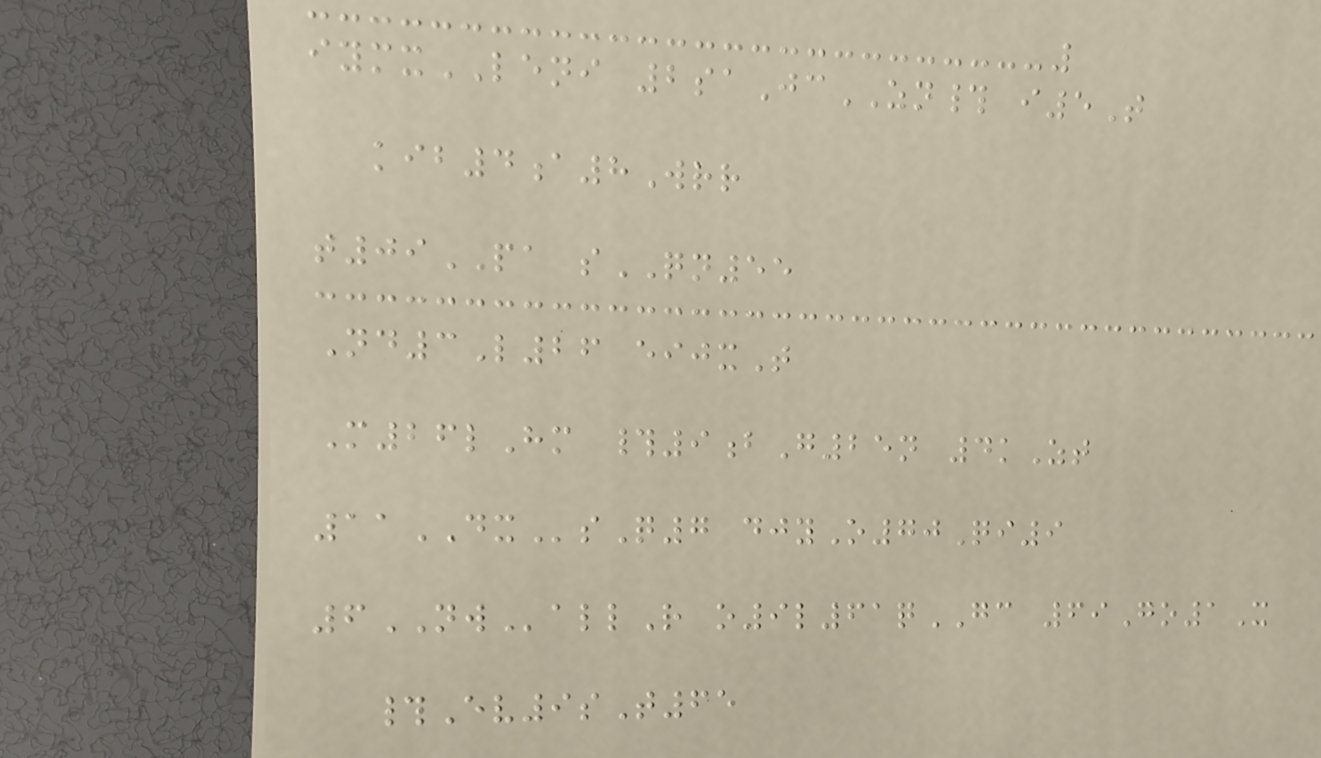iymxLENI 2saJcZN# i5T
kib4a8Wrr
t09PA sQN55
Nd3L26 eijxT
M26lHm #9bG25n 4kZt
11DXsQ7 djyO70Qi9
6NWallR o9l61qGC 69Go1X
#Ev9sT65
